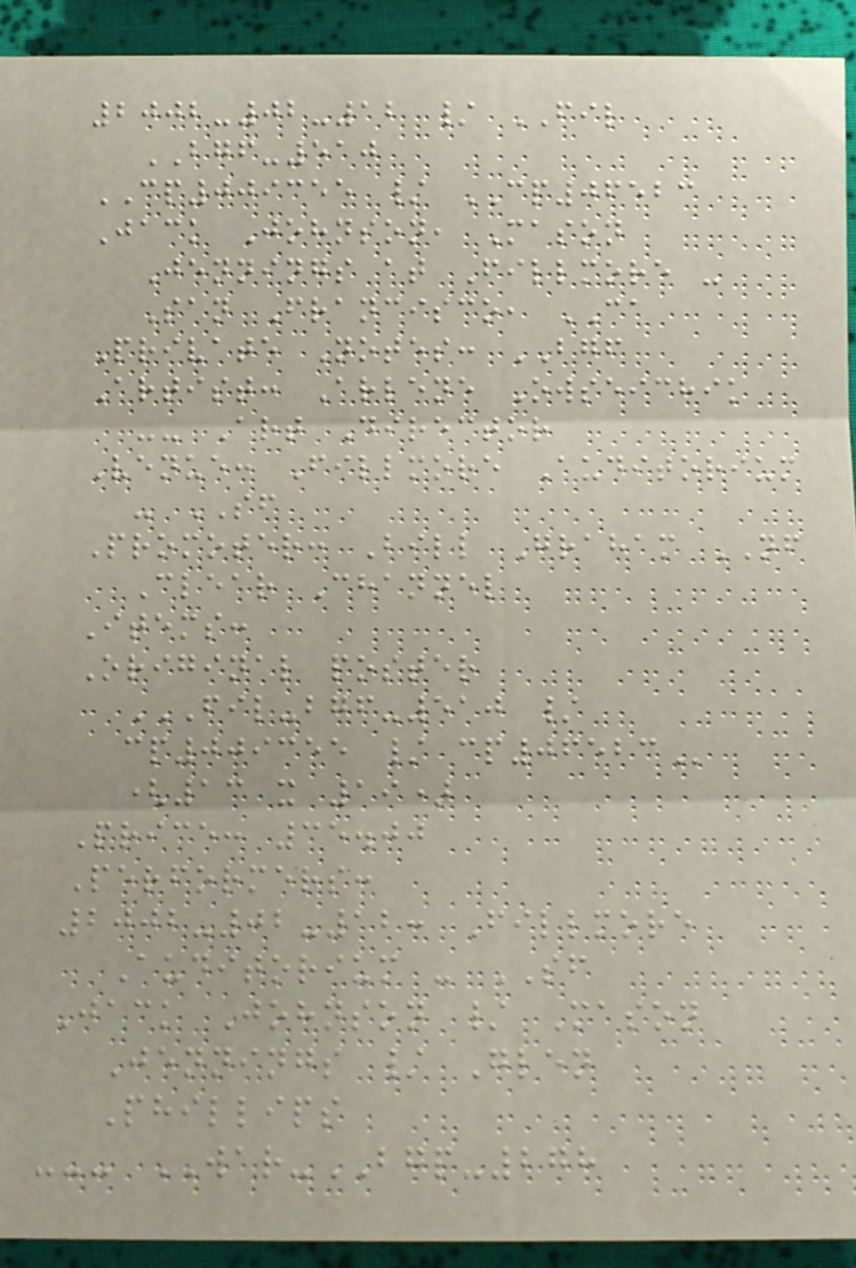2002-02-12 / FIL
BGF-510
CP009355 / CP06523
Jack Johnson, Mason
Jennings at Fillmore -
San Francisco, CA
Private Notes: BGF
Artist: Arlene Owseichik
-- Art Director
Venue: Fillmore Auditorium
- SF
Promoter: Bill Graham NF
Clear Channel
Items:
Original poster
FIL-BGF-510 /
CP009355 / CP06523
(13 x 19)
Price: 35.00
Performers:
2002-02-12: Fillmore
Auditorium - SF
Jack Johnson / Mason
Jennings / Glen
Phillips
--- WAR-BGP-278
